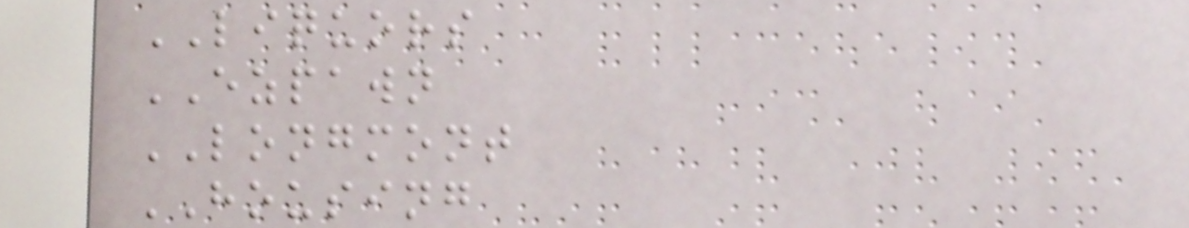LIQUORS
EZPAWN
LONGMONT
HOUSING
